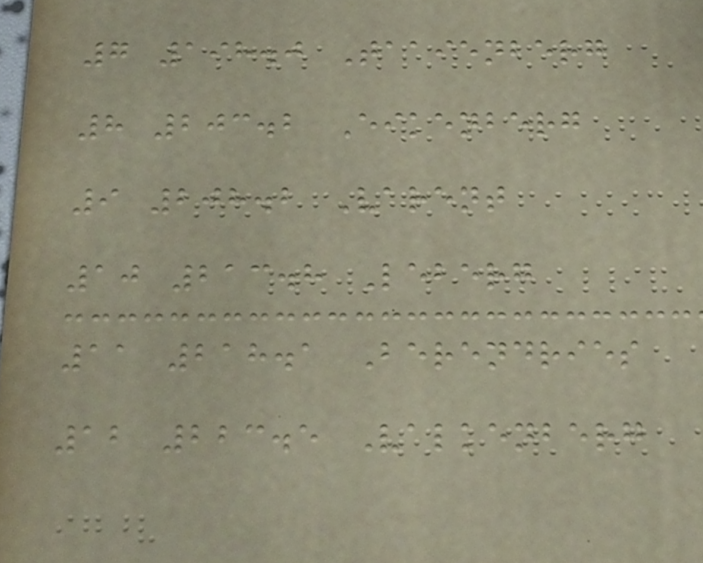7 198.0 Taaienberg
8 203.2 Eikenberg
9 208.2 Varent
10 213.8 Leberg
11 218.1 Berendries
12 223.5 Valkenberg
